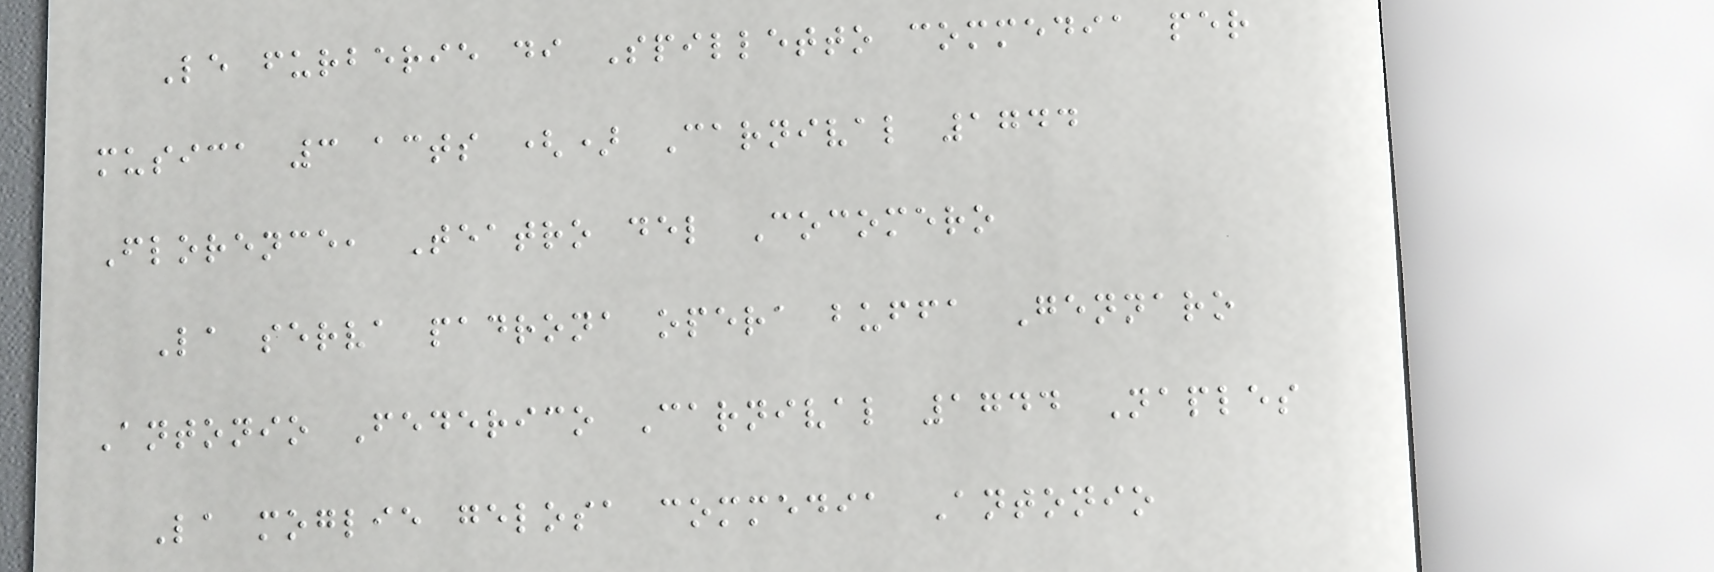Le furberie di Spilletto commedia per
musica 3 acts () Carnival 1744
Florence, Teatro del Cocomero
La serva padrona opera buffa Gennaro
Antonio Federico Carnival 1744 Naples
La moglie gelosa commedia Antonio
